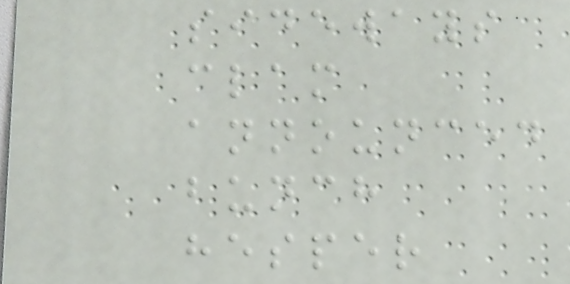sideways
clam
announced
bunch
hesper
